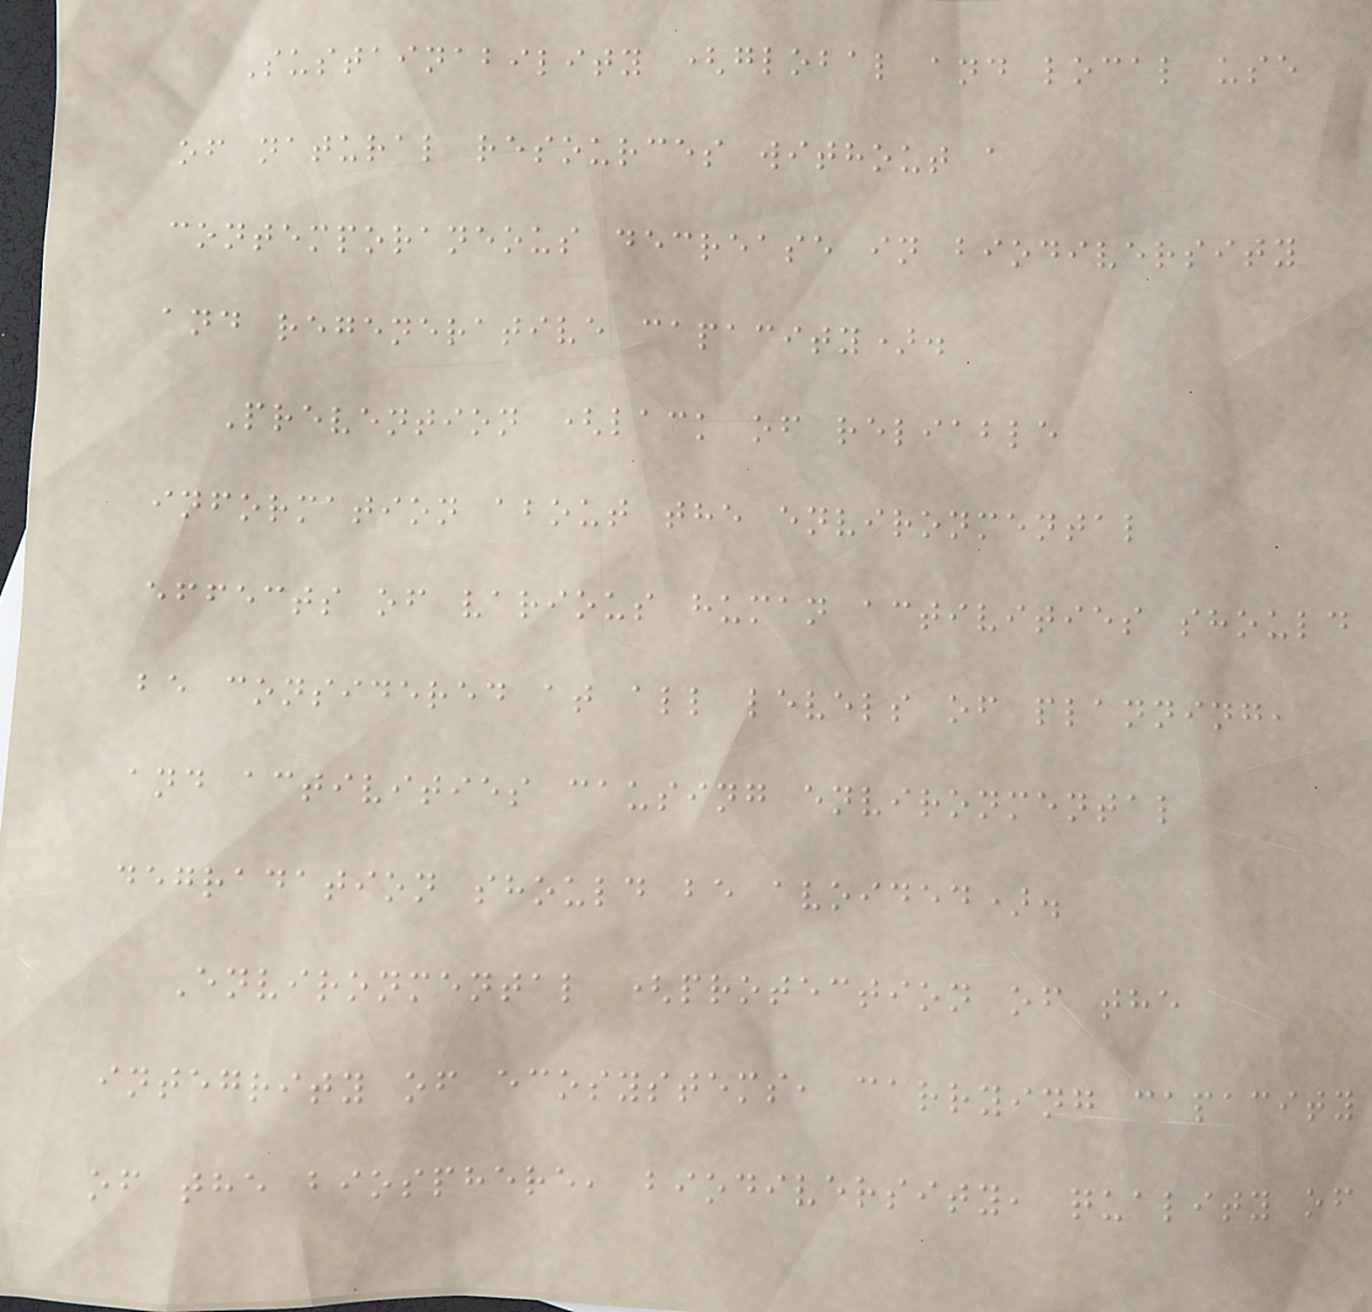Sustainability (global and local use
of natural resources without a
contemporaneous decrease in biodiversity
and regenerative capacity).
Prevention (lack of reliable
information about the environmental
effects of various human activities should
be considered at all levels of planning,
and activities causing environmental
degradation should be avoided).
Environmental (protection of the
integrity of ecosystems, carrying capacity
of the biosphere, biodiversity, quality of
